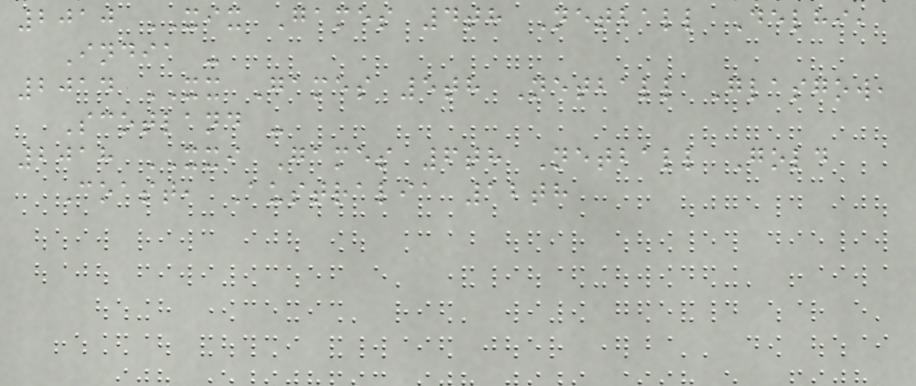2010 XIX Games 4th Netball Delhi,
India -
2014 XX Games 5th Netball Glasgow,
Scotland -
2018 XXI Games 6th Netball Gold
Coast, Australia 12th
